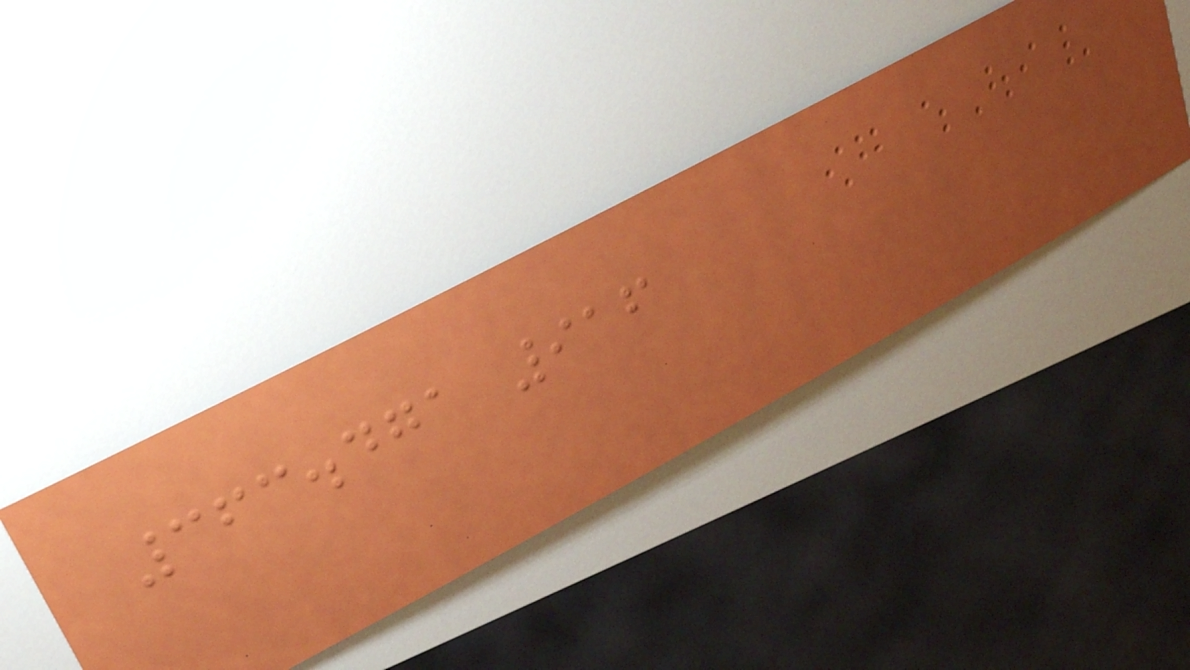363.471 916
